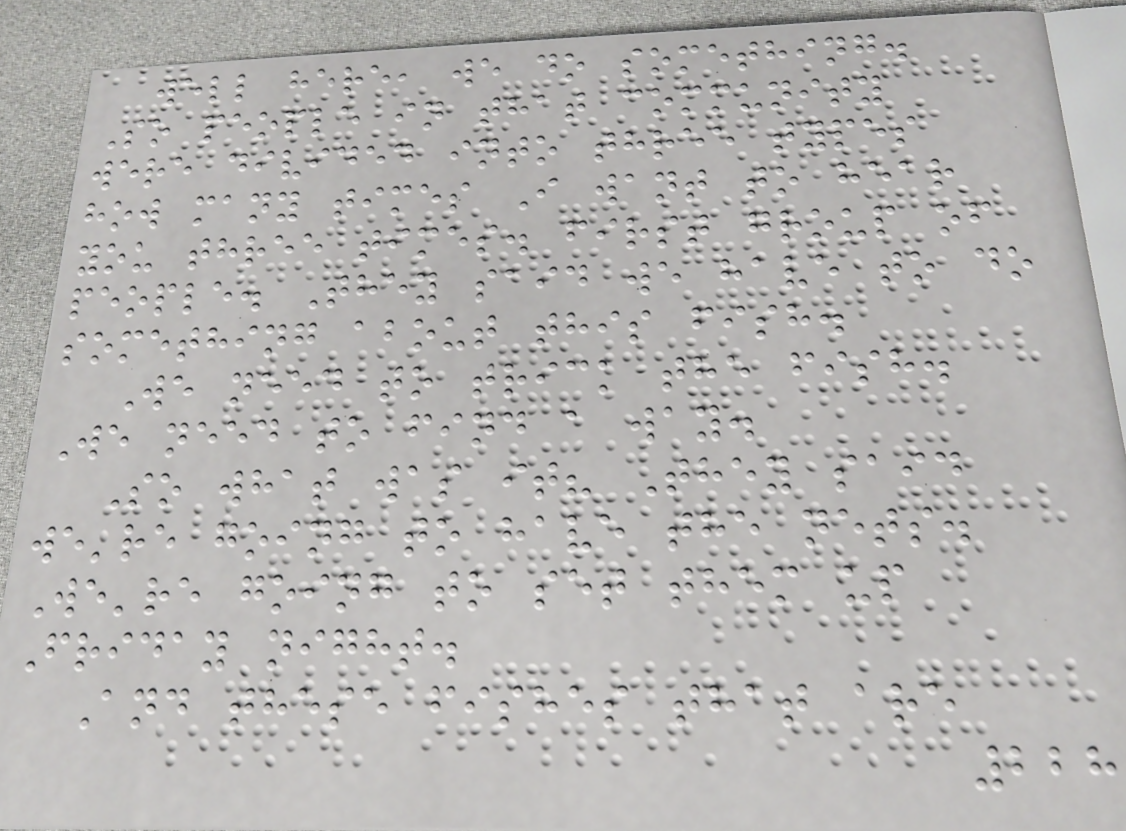well here, we do something.
So people in that community
were divided into three types
how many times I want to hear
you three times. first group of
people. They said we have to do
something about this fish.
We need to trick the fish.
We need to find a way.
So what was it? They said
we're going to have the nets.
We're going to set them up
Friday night.
And these fishes that are
228
